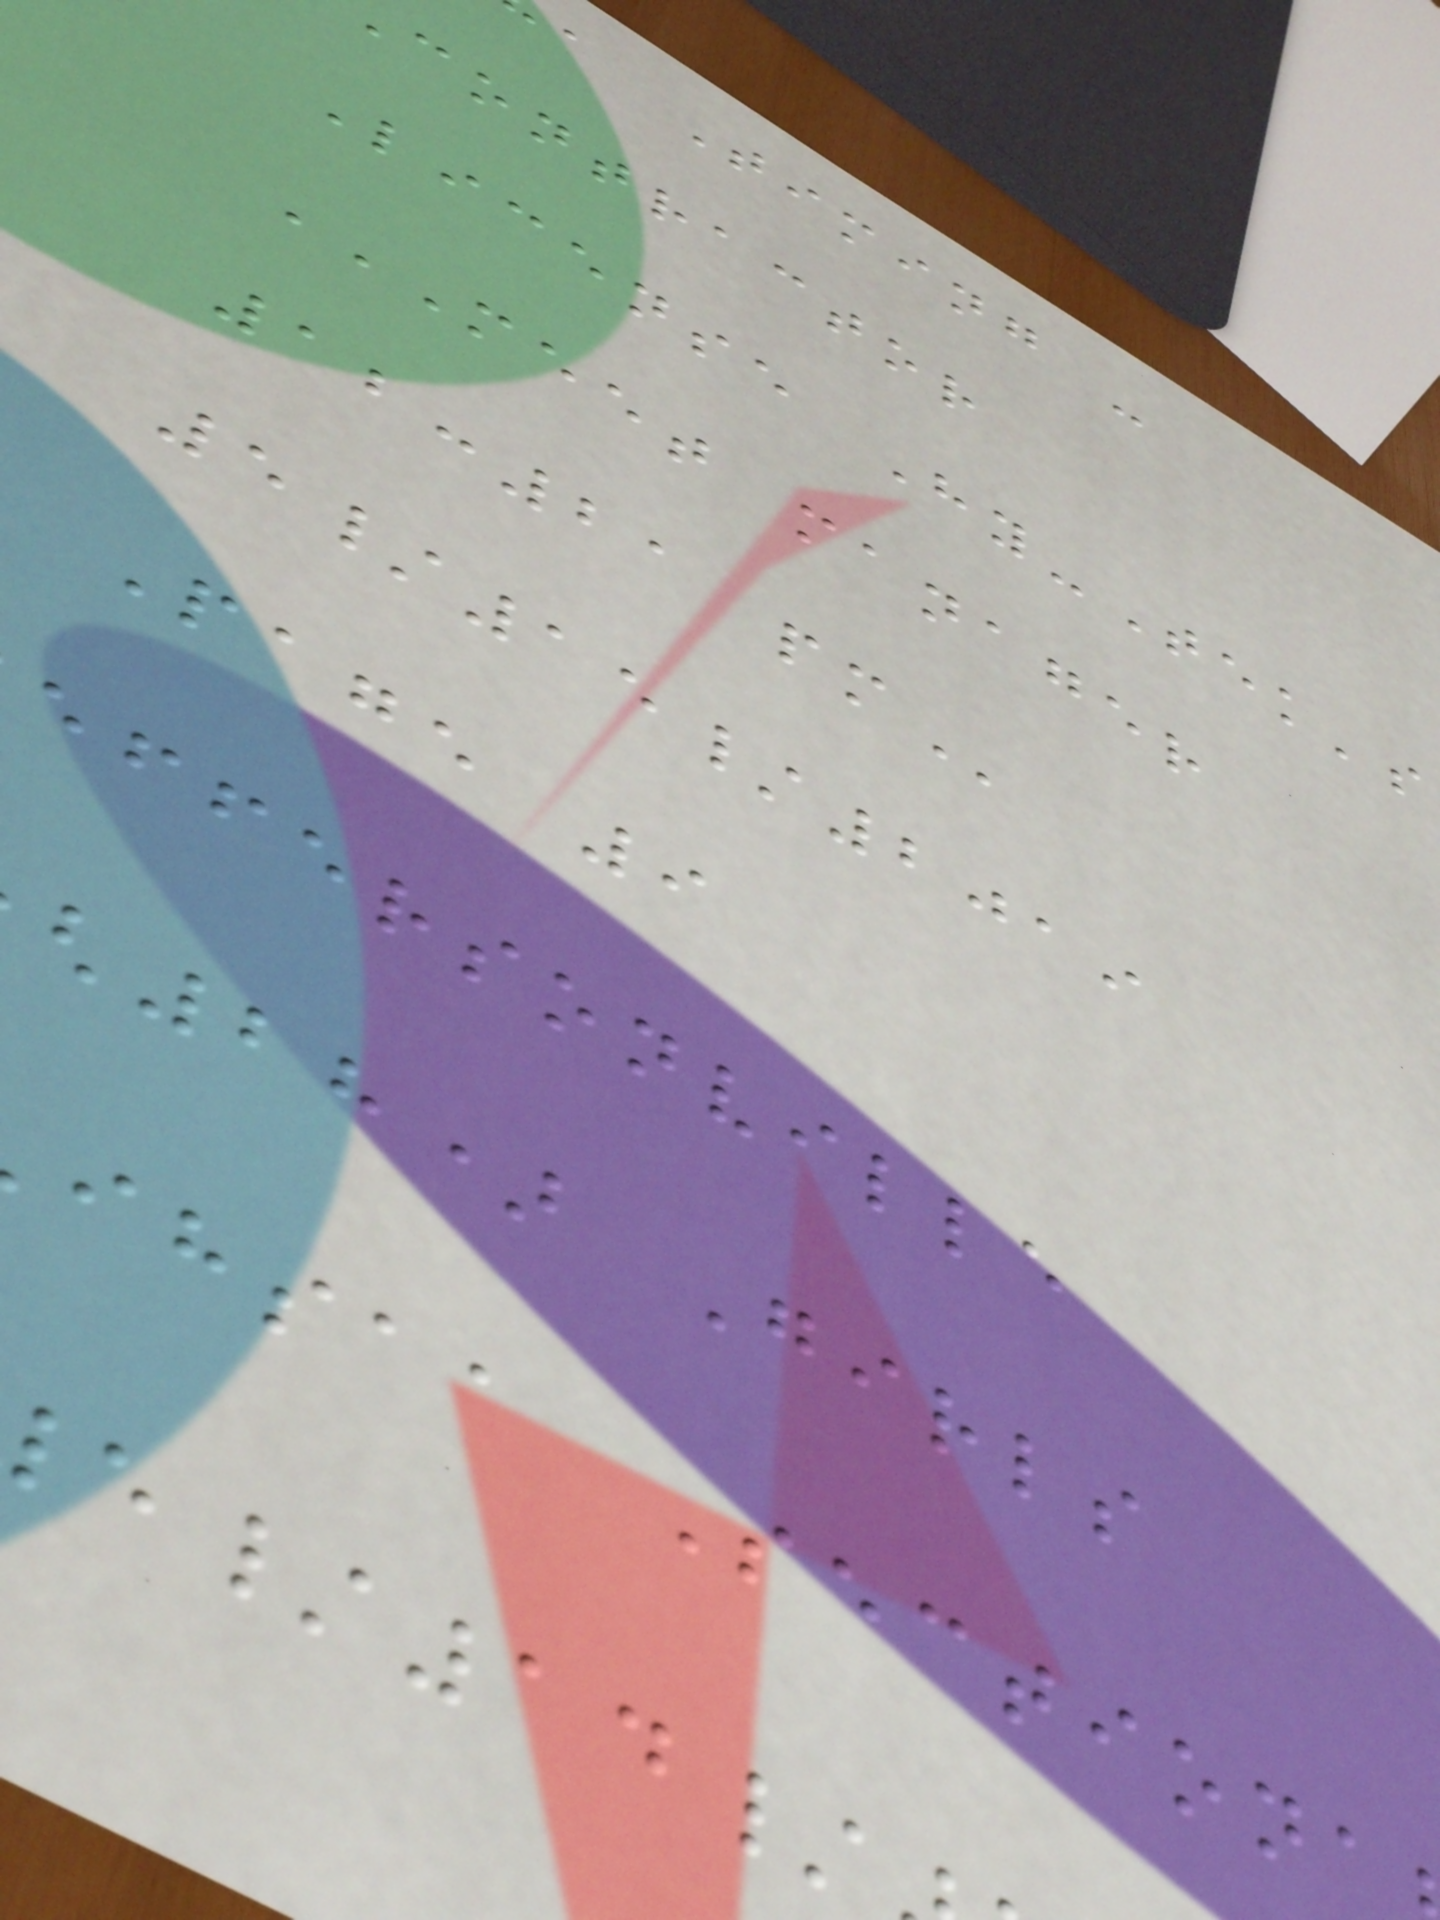a Timing -
contractor
License Hy-Tek's
MEET MANAGER
12:21
5/15/2019
Page 9
effersonville
28) Girls
ihsaa Sectiona
